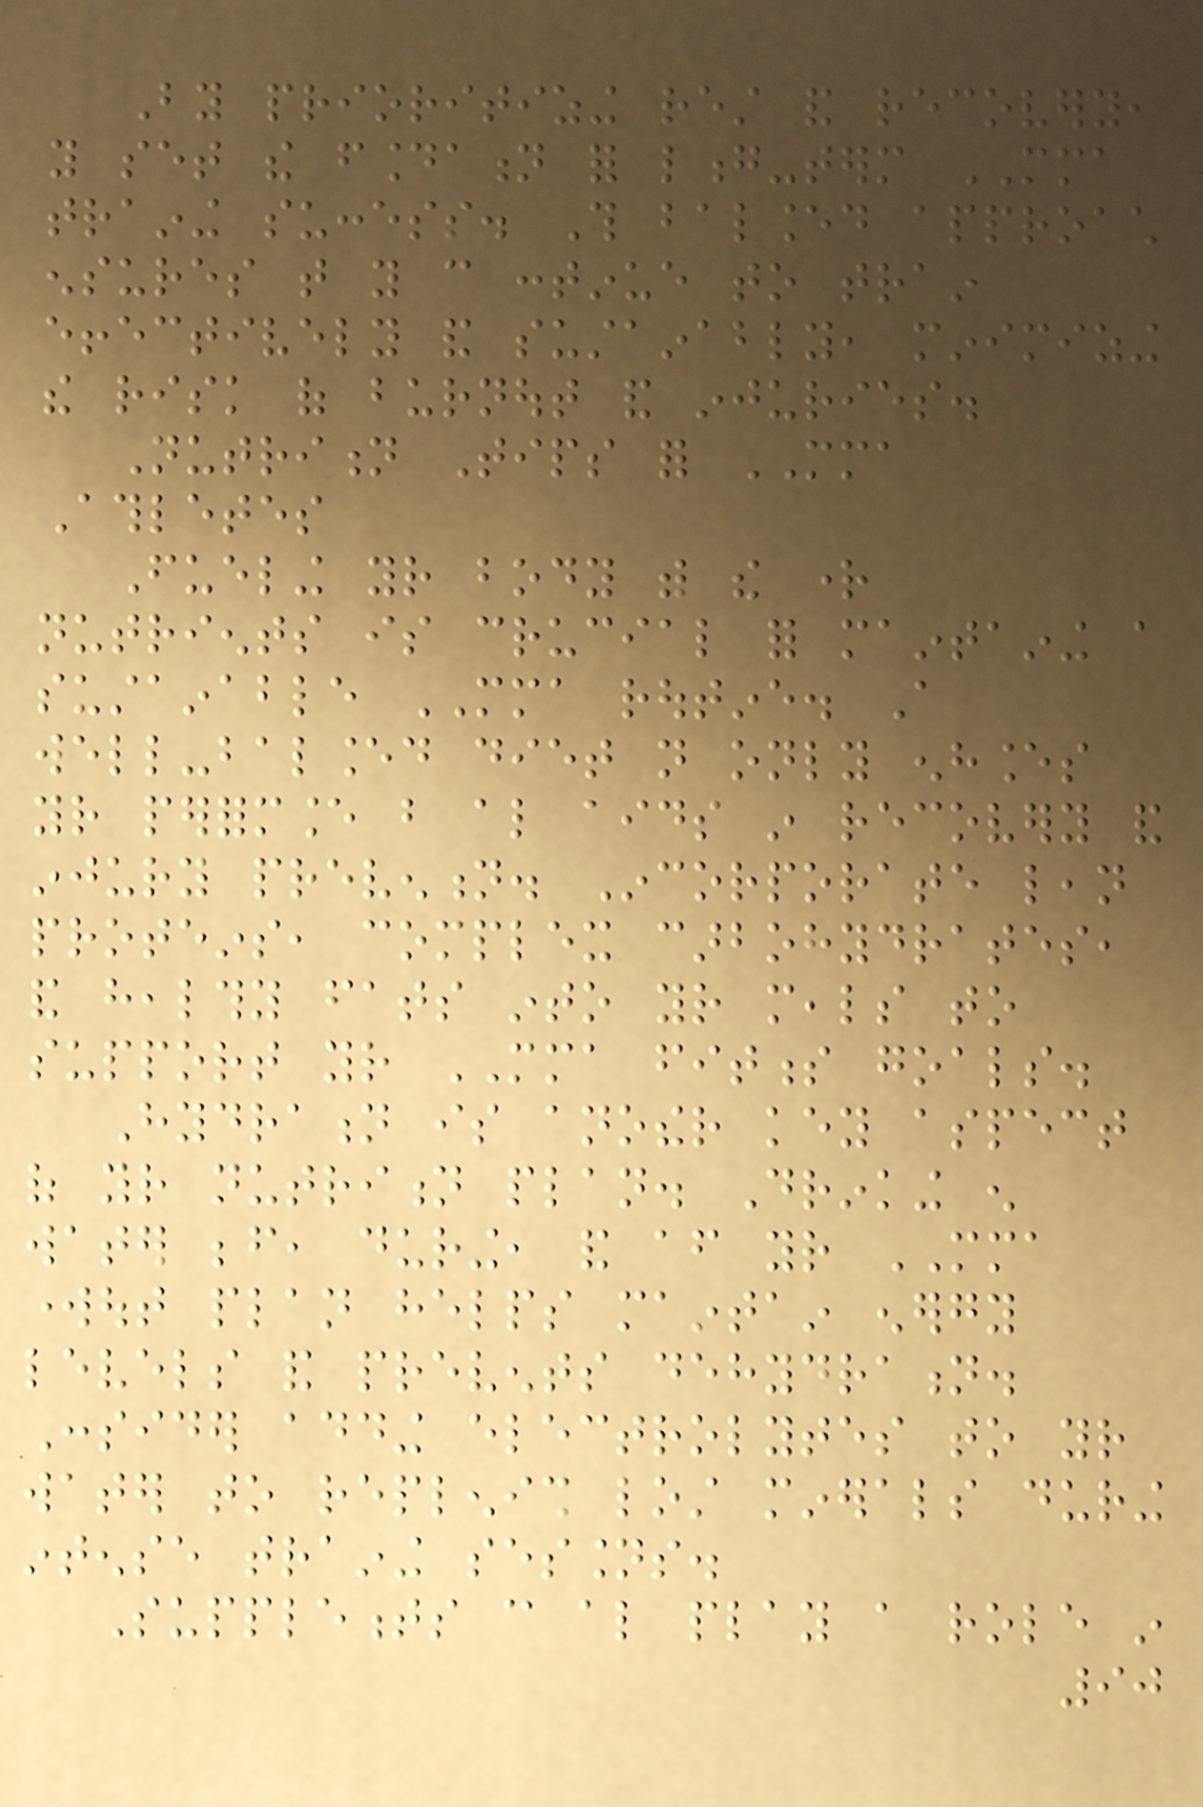By prioritizing rest and recovery,
you set the foundation for long-term MMA
training success. This balanced approach
ensures that you can continue to train
effectively and sustainably, minimizing
the risk of burnout and injuries.
Nutrition Tips for MMA
Athletes
Fueling your body with the right
nutrients is crucial for maintaining a
sustainable MMA routine. A
well-balanced diet not only enhances
your performance but also aids in recovery and
injury prevention. Incorporate lean
proteins, complex carbohydrates,
and healthy fats into your meals to
support your MMA fitness goals.
Hydration is another key aspect
of your nutrition plan. Drinking enough
water before, during, and after your MMA
workout plan helps maintain energy
levels and prevents dehydration.
Consider adding electrolytes to your
water to replenish lost minerals during
intense training sessions.
Supplements can also play a role in
90
